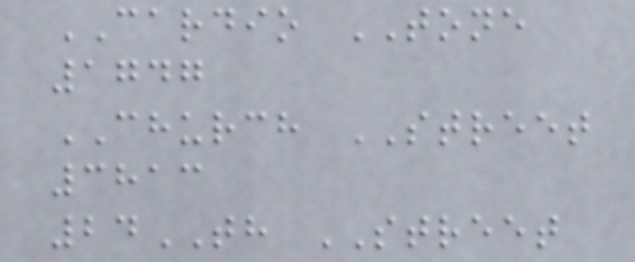CARDIO TONE
1747
CHURCH STREET
3813
24TH STREET
